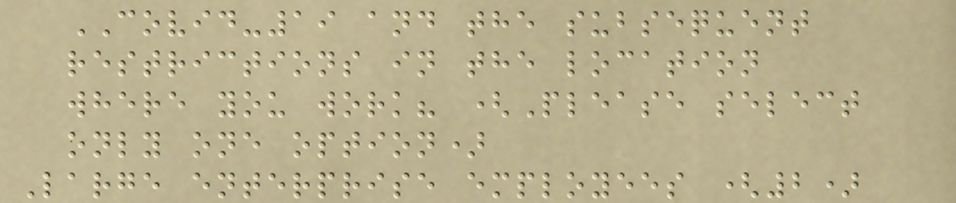COVID-19 and the subsequent
restrictions in the location
where you work? (Please select
only one option)
Large enterprise employees (2)
